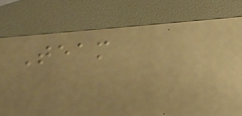Team
